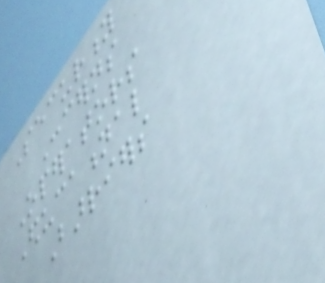Security
Concerns
Operators
Educational
Barriers
